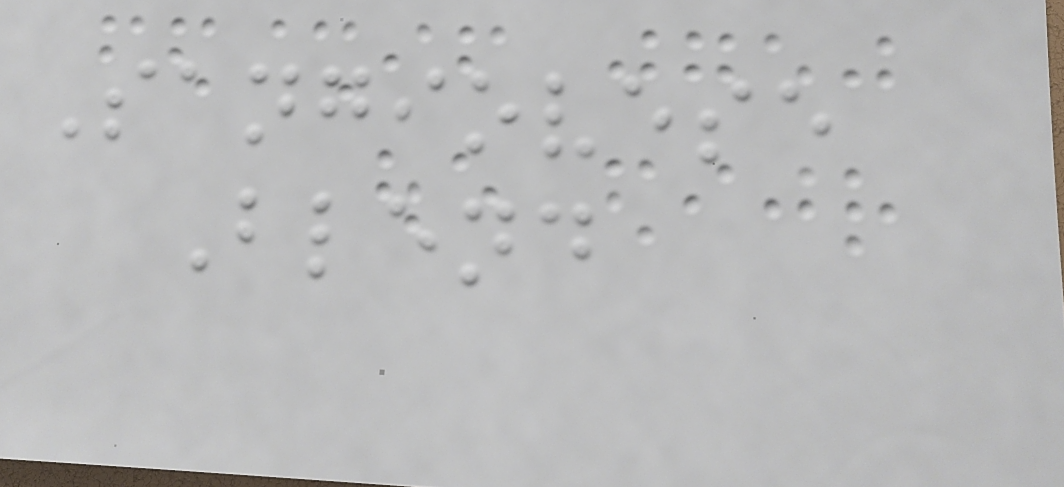Sangiovese
Blend
